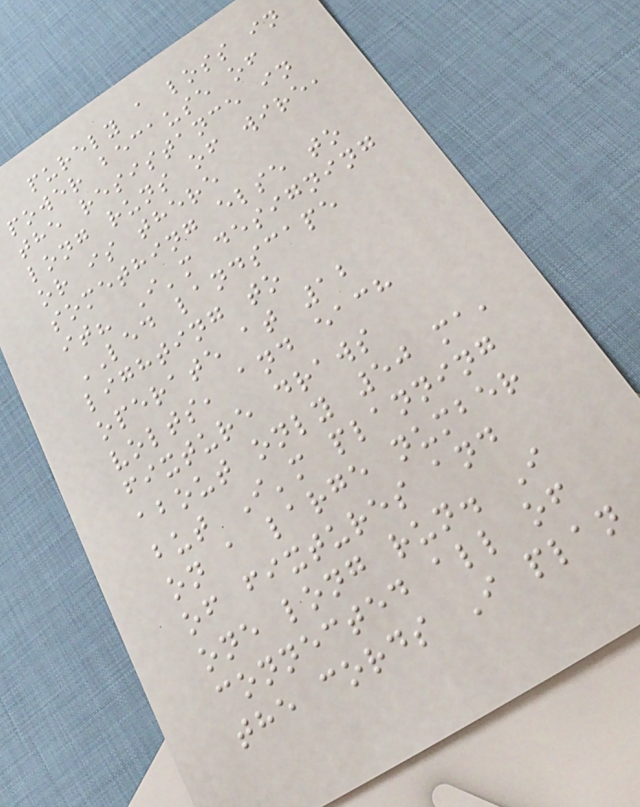purely a loss in
power because of
the resistance in
long runs of wire,
or is there
something else to
it? I'm designing
LED landscape
lighting to
operate at 12
volts, and each
fixture draws
about only 50 ma,
but I'm planning
on a large number
of fixtures and
one long run. I
connected all of
the cords I plan
